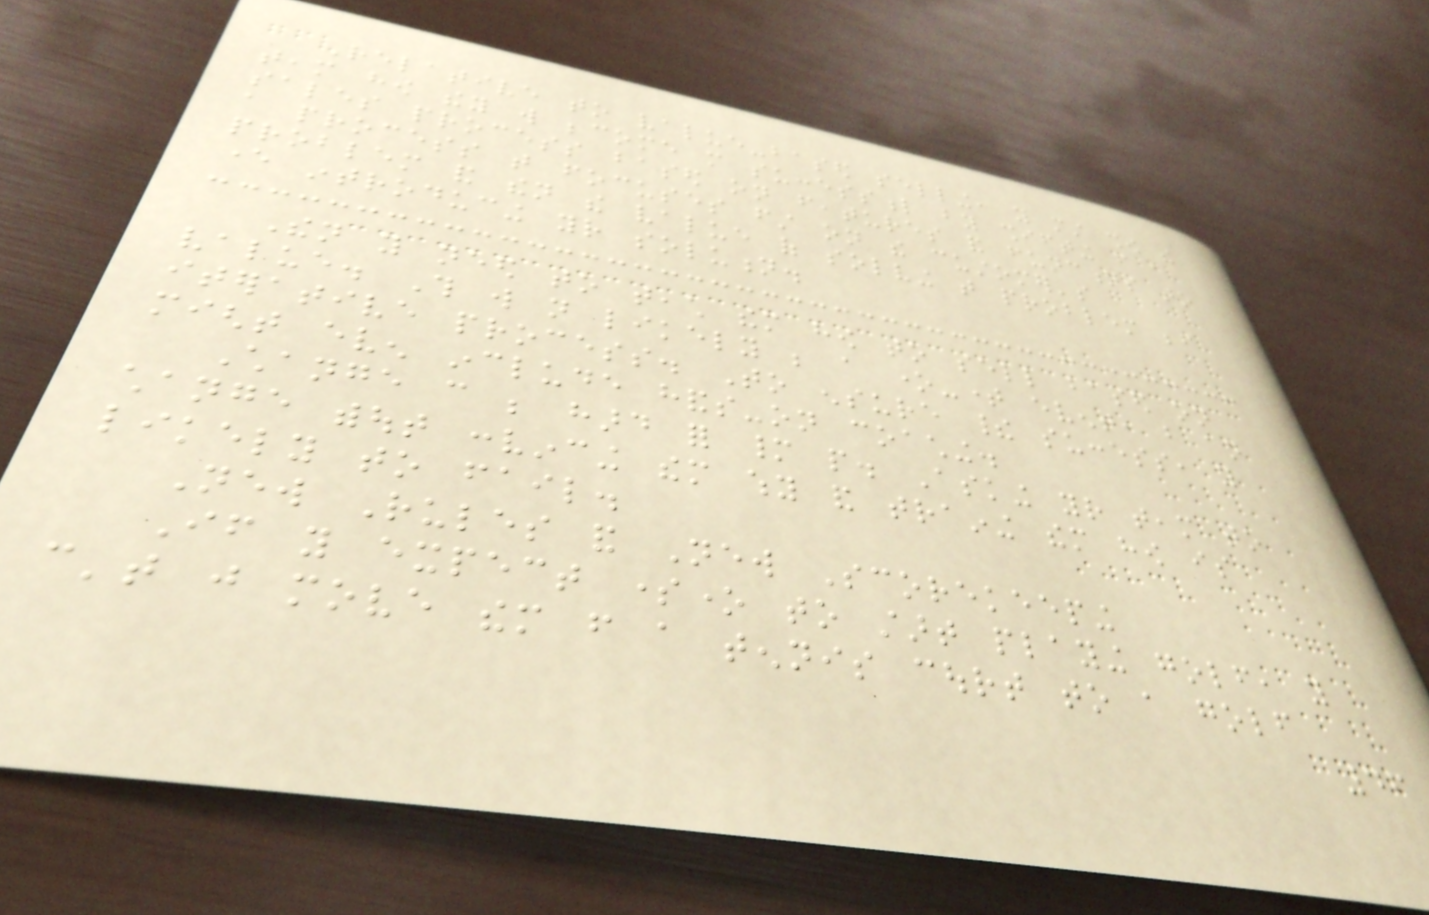Relative to value-based selling, you must show the
team how they will become more successful by shifting from a
sales process based on features and functions to
a process that focuses first on the customer's
problem and then the value of solving that problem before
ever introducing your solution.
Then you need to teach them how to sell based on
value. This will not likely be a one-time event, but an
iterative process. To ensure their success, you
might even include hands-on coaching.
Change can be hard for many people. Asking your team to
change without convincing them why and training them how is
likely to fail.
New Rules and New Scorekeeping
If you expect someone to start playing golf, you
can't just move them from a tennis court to a golf
46
